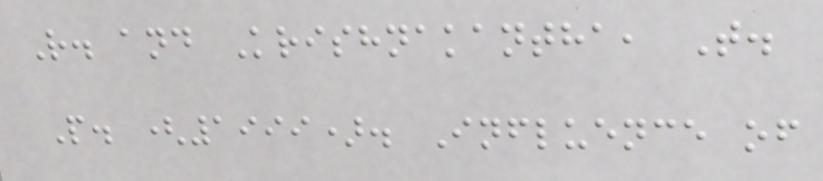R. and Krishnakantha, T.
P. (1999). Influence of
